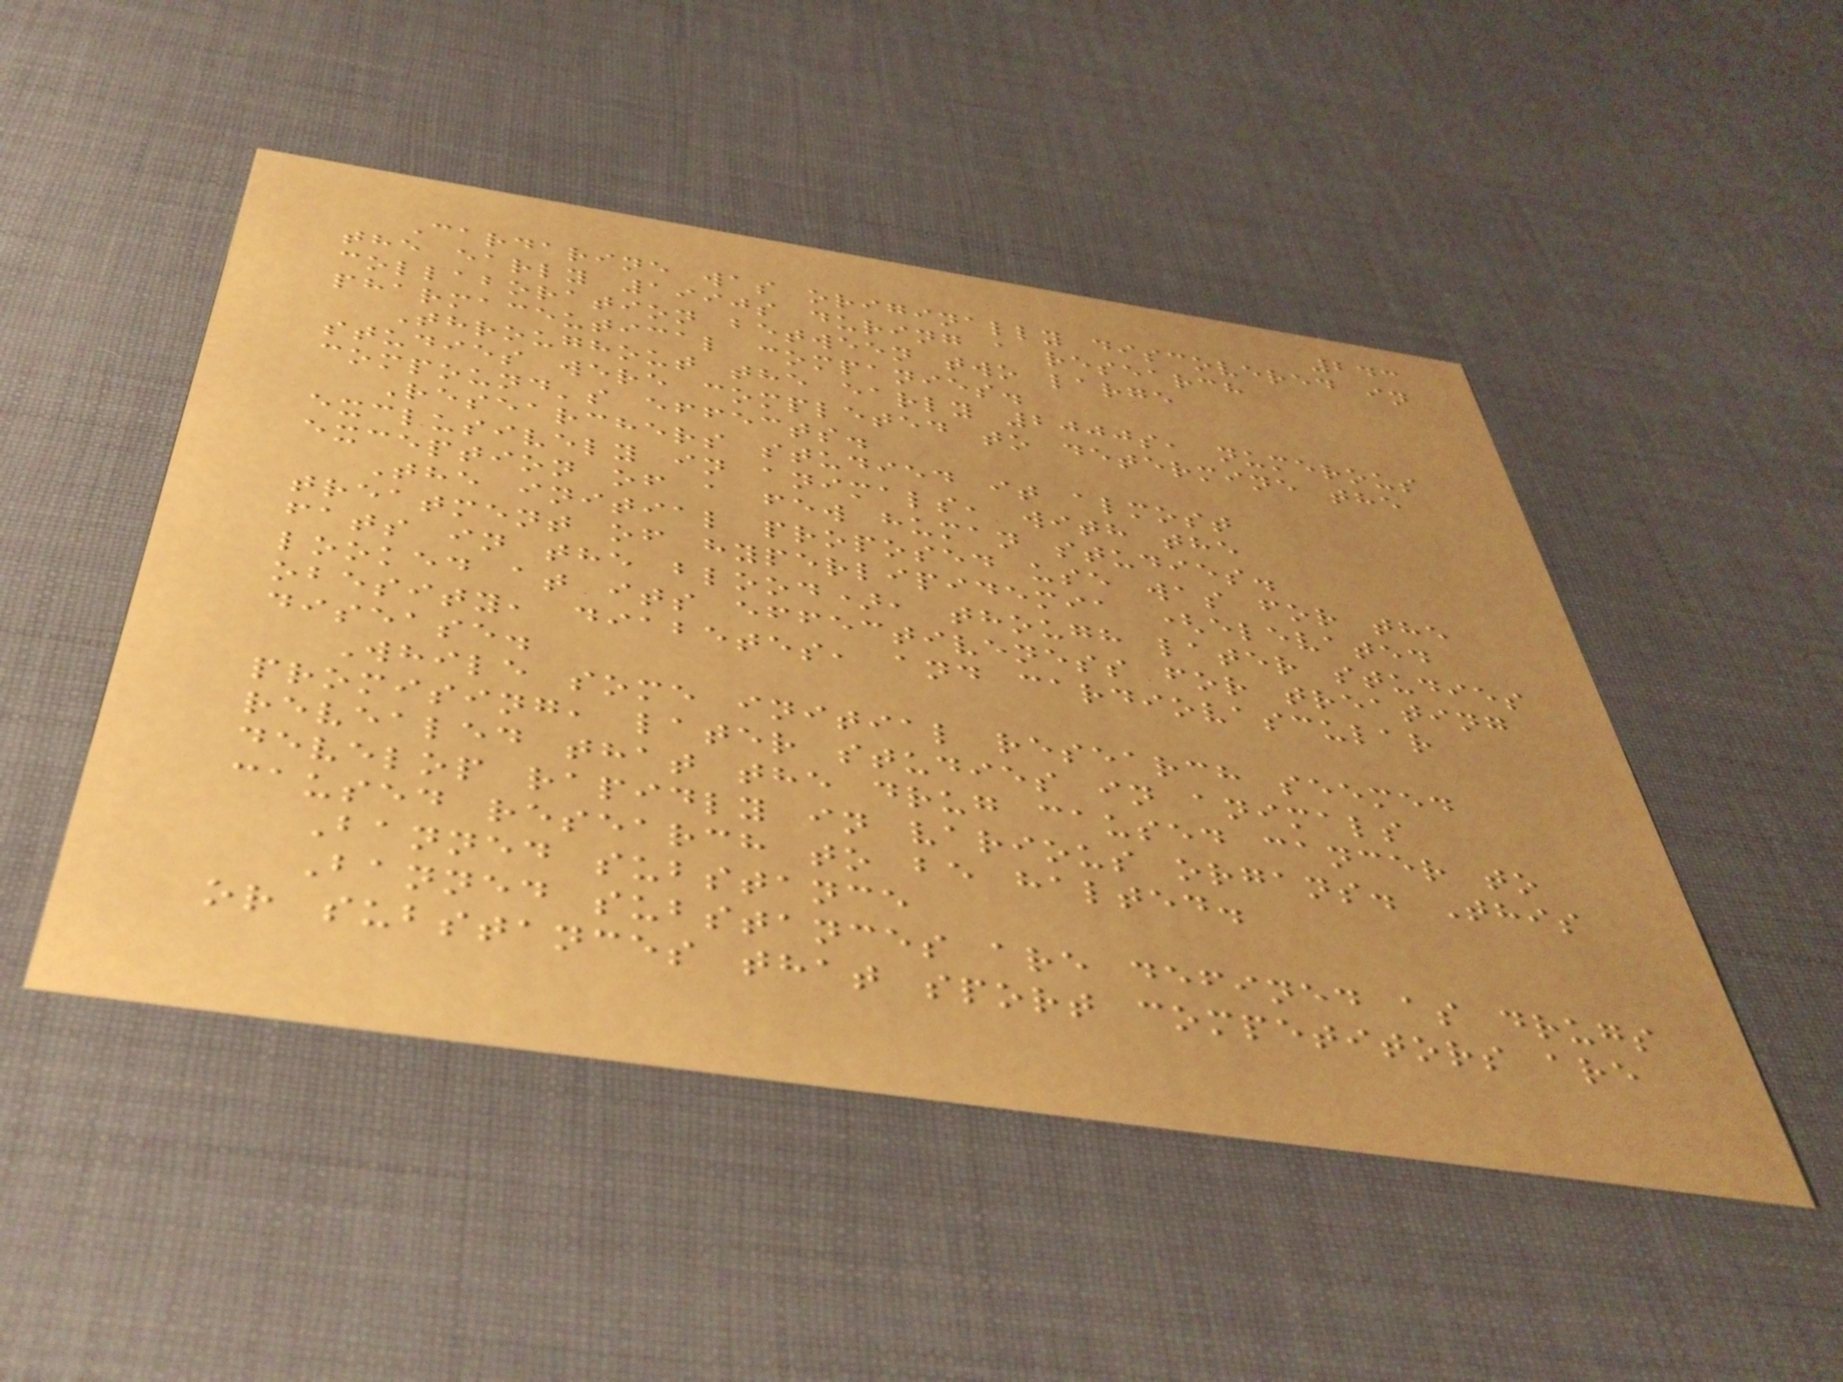243
Cardarine was originally discovered in
the early 1990s during a research
collaboration between two large
pharmaceutical companies.
Throughout the early 2000s, numerous
studies were completed to determine the
compound's effects.
Researchers studied it almost
exclusively in animals, with the
exception of a few human studies.
The initial proposed use was for the
treatment of hyperlipidemia (elevated
fats in the blood), though later studies
looked at its effectiveness for treating
obesity, diabetes, and cardiovascular
disease.
While some initial research seemed
promising, later studies in animals
revealed that the drug caused cancer to
develop rapidly in various organs. This
caused research to be halted.
Banned substance
Banned substances are defined as drugs
or substances that sport competitors are
